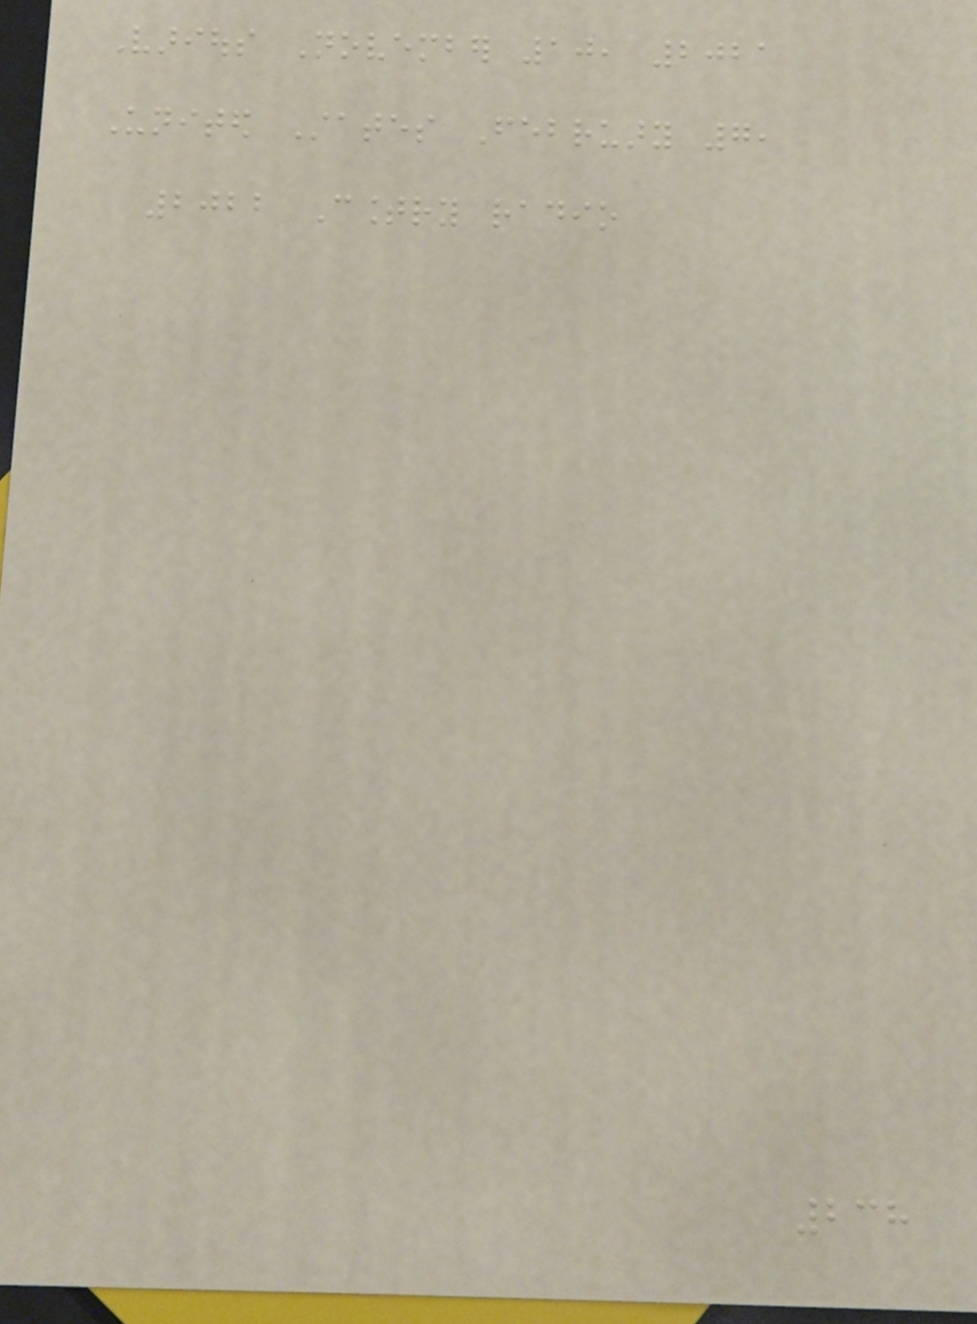Various November 10, 2021
United States February 7,
2022 Country radio
238
